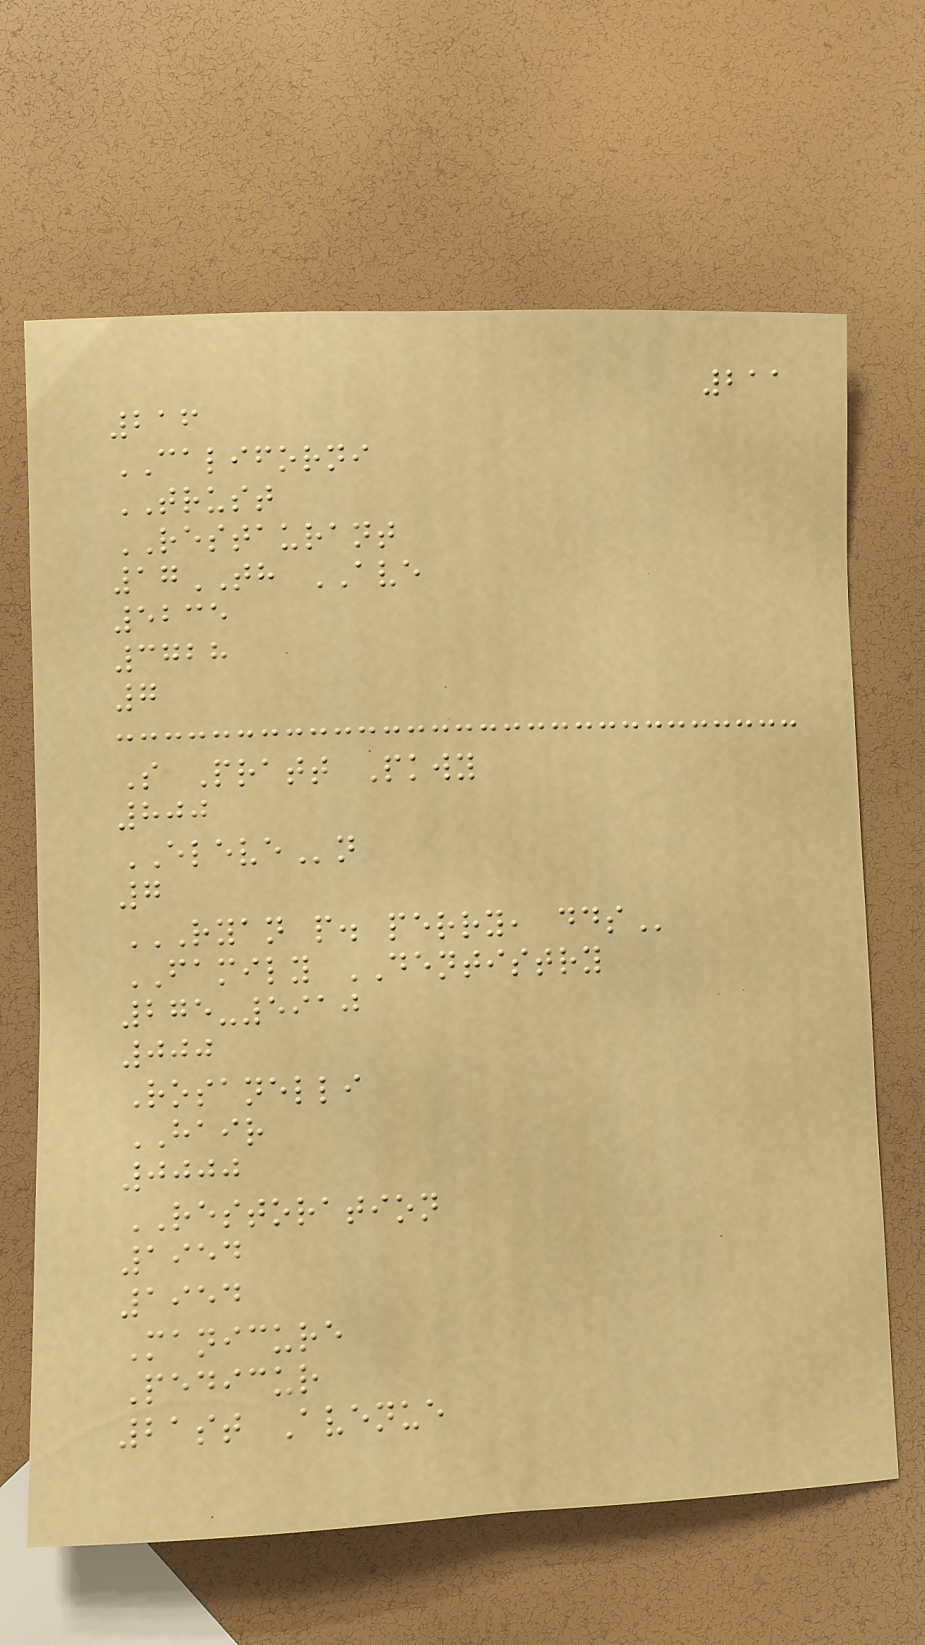211
216
CALIFORNI
TRUST
RESTAURANT
17TH AVE
5235
3728
7
S Pratt Pkwy
800
ELEVEn
7
RYAN P. PERRY, DDS
FAMILY DENTISTRY
275-5910
000
Rosanelli
HAIR
0000
RESTORATION
1954
1954
Manicure
Pedicur
21st Avenue
